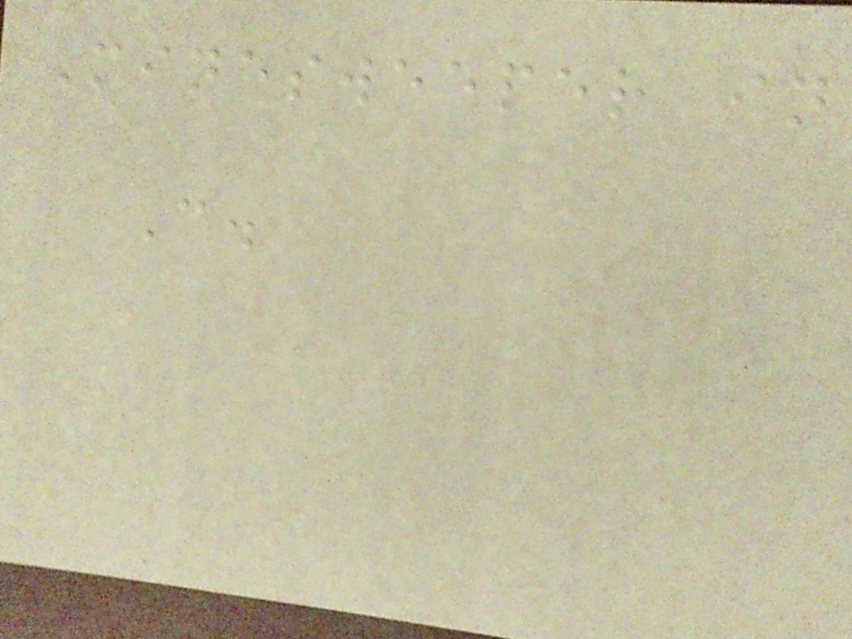Minesweeper in
C.
